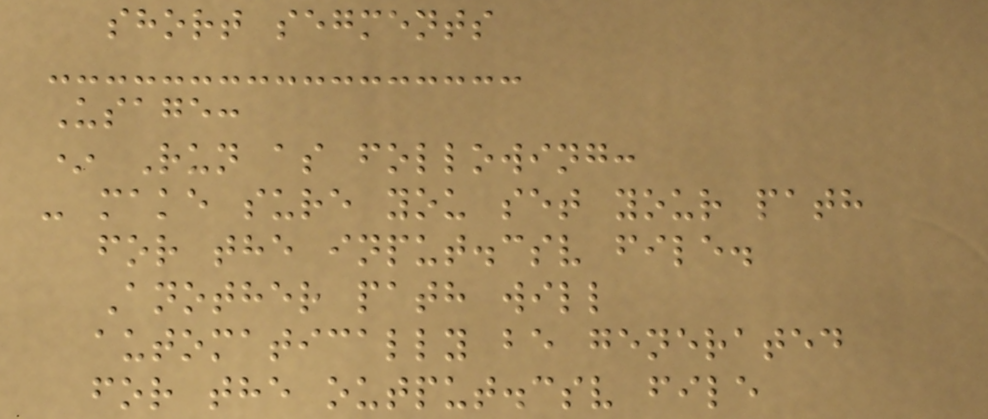short segments
Usage:
* Run as following:
- make sure you set your path
for the input.csv file.
Another path will
automatically be generated
for the output.csv file
